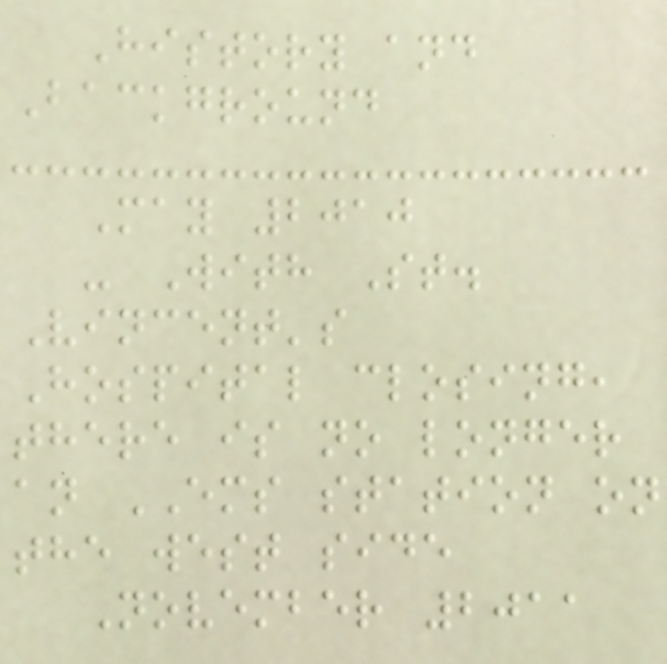History and
Background
May 2010
- With St.
Vincent's
Hospital closing,
there is no longer
an EMS station on
the west side
November 2011
